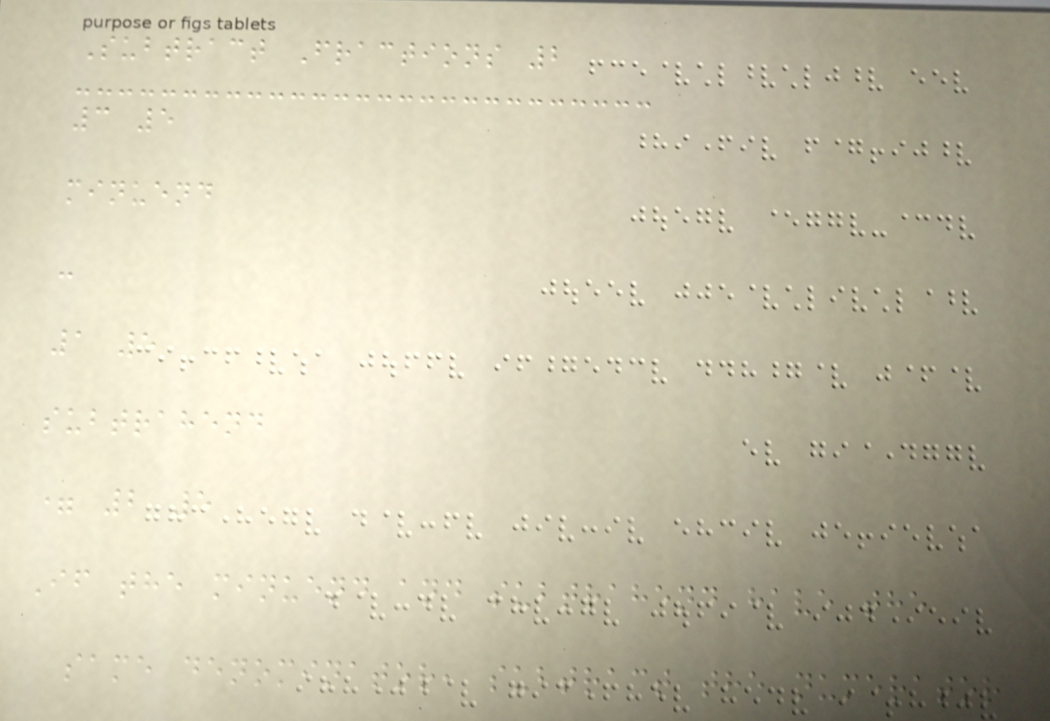Subtract Fractions 2
3 5
minuend
-
1 5
subtrahend
= 2 5
If the minuend and subtrahend have the
same denominator, subtract the numerator
